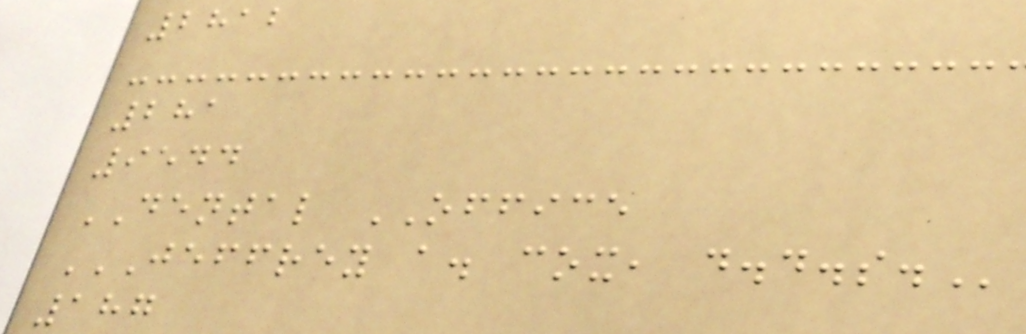2812
281
9544
DENTAL OFFICE
JEFFREY A. COX, D.D.S.
187
